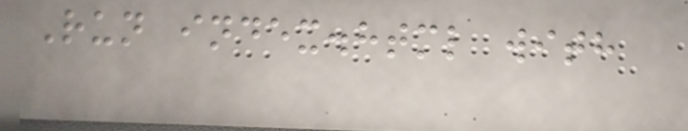Run index.html with
